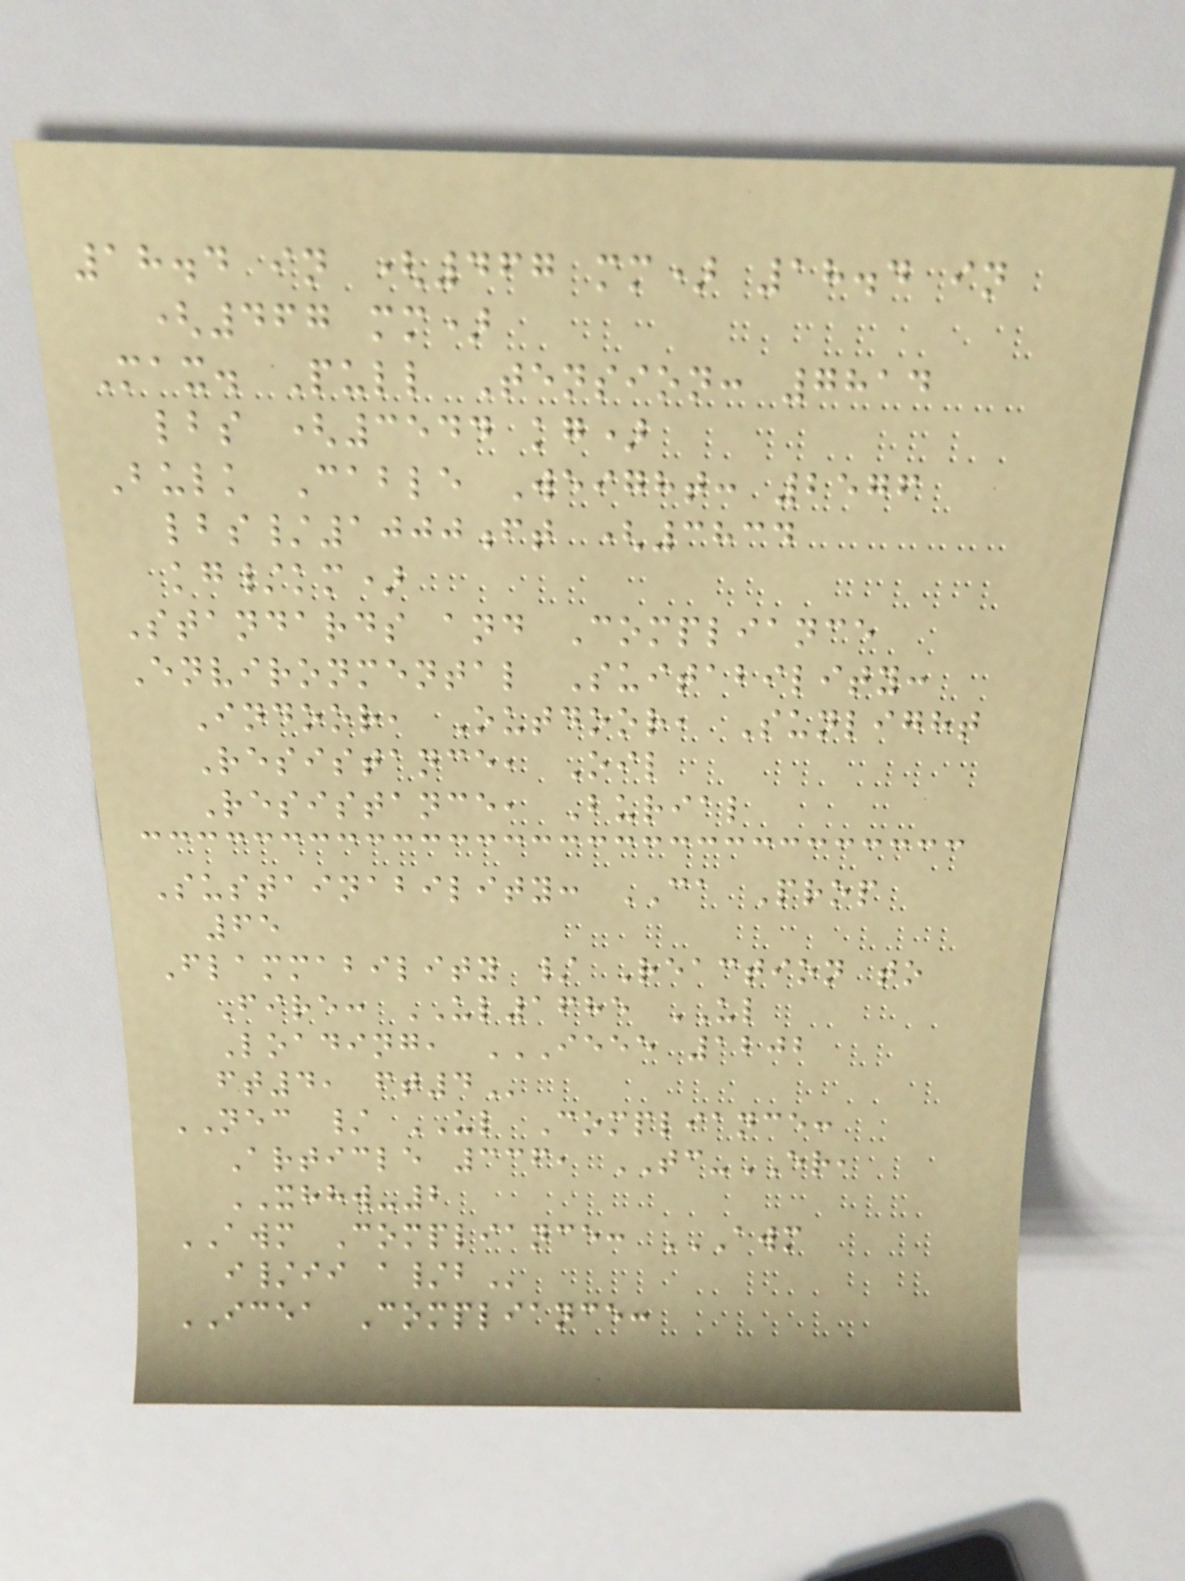18.4 in (467 mm) 18.4 in
(467 mm)
Max. Pull Tension: 7814
lbs (3544 kg)
Bulk Cable Weight: 2576
lbs/1000ft (3834
kg/km)
Standards and Compliance
Environmental Suitability:
Indoor, Outdoor, Sunlight
Resistance, Oil
Resistance, Burial
Sustainability: CA Prop
65
Flammability / Reaction to
Fire: UL1685 UL
Loading, IEEE 1202
FT4, FT4
NEC / UL Compliance:
Article 336, TC-ER,
XHHW-2
AWM Compliance: AWM
I/II A/B
ICEA Compliance:
